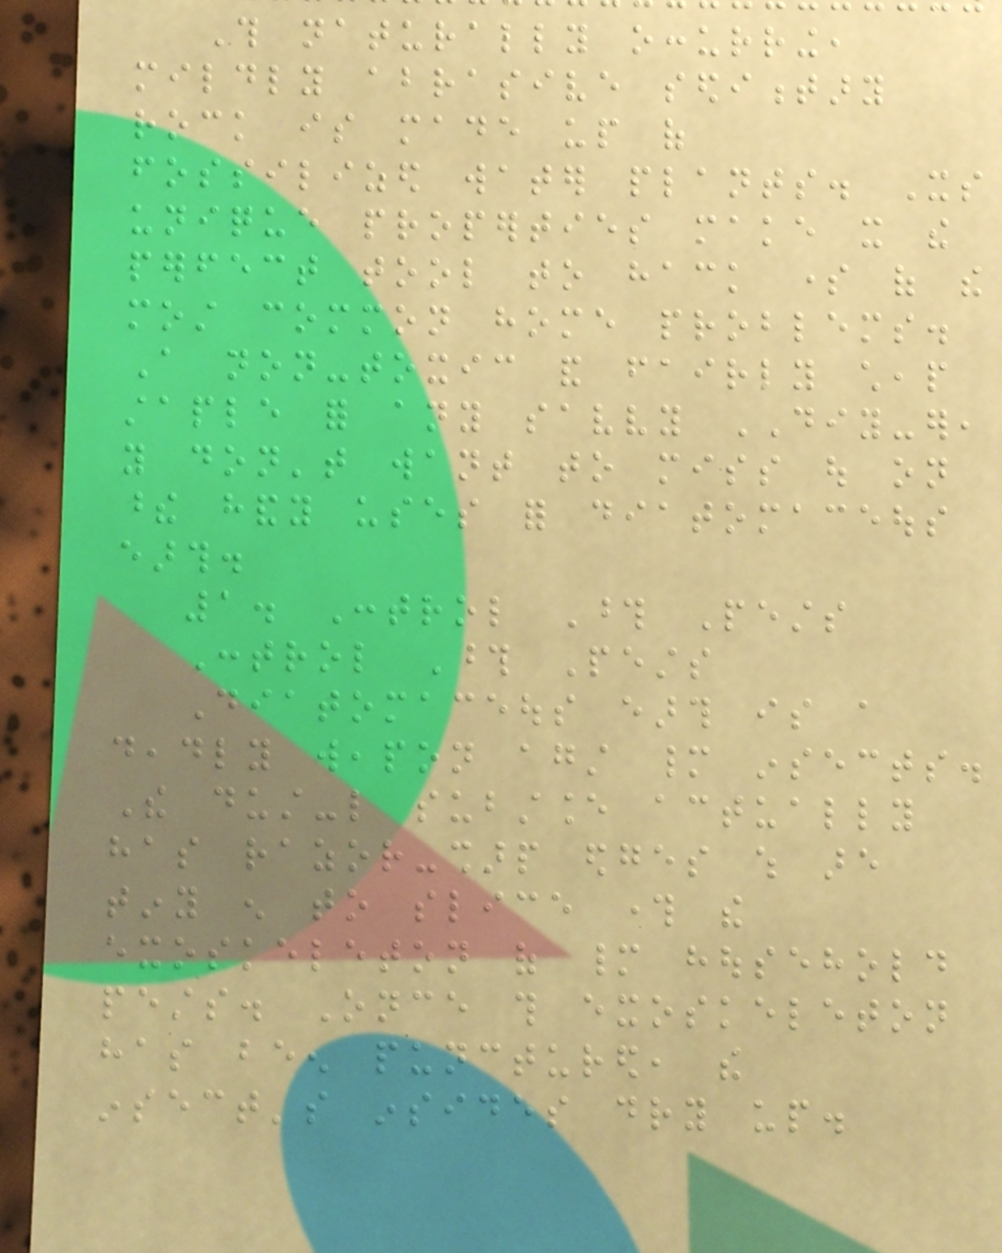This naturally occurring,
mildly abrasive sedimentary
rock is made up of
fossilized water plants. Its
unique properties make it the
perfect tool to hack some of the
most common home problems.
A non-toxic and fairly cheap
staple for any savvy DIY-er,
you don't want to miss out on
these handy uses for diatomaceous
earth.
1. Control Those Pests
Control Those Pests
Diatomaceous earth is a
deadly weapon against many insects.
The dust-like substance actually
has razor-sharp edges which are
tiny enough to slice through the
exoskeleton of many household
pests. Once this exoskeleton
has been punctured, the
insect's insides dry up.
